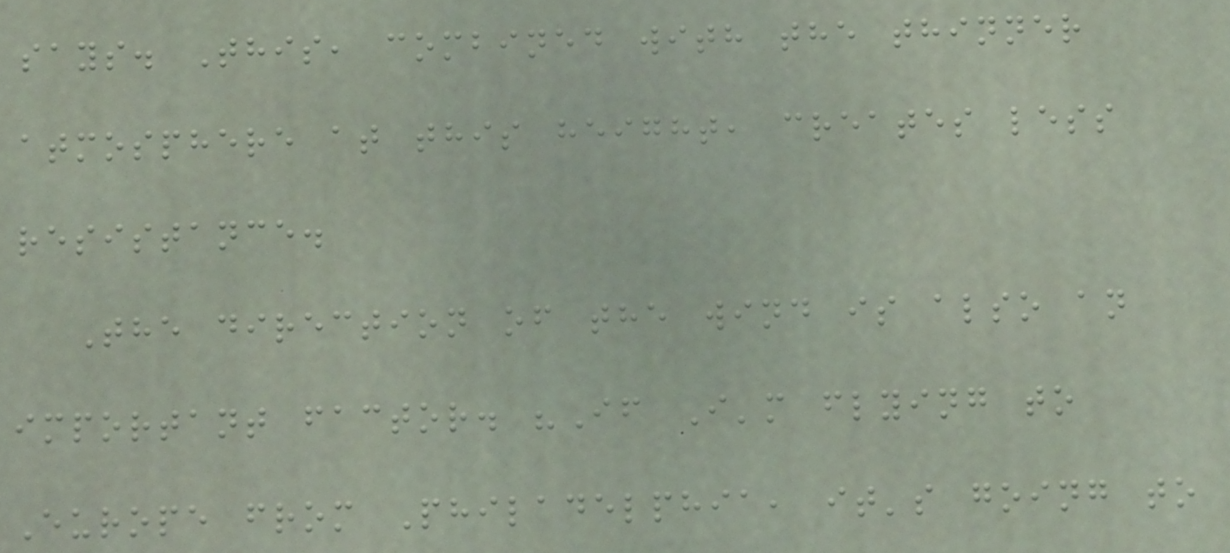says. This, combined with the thinner
atmosphere at this height, creates less
resistance.
The direction of the wind is also an
important factor. "If I'm flying to
Europe from Philadelphia, it's going to
